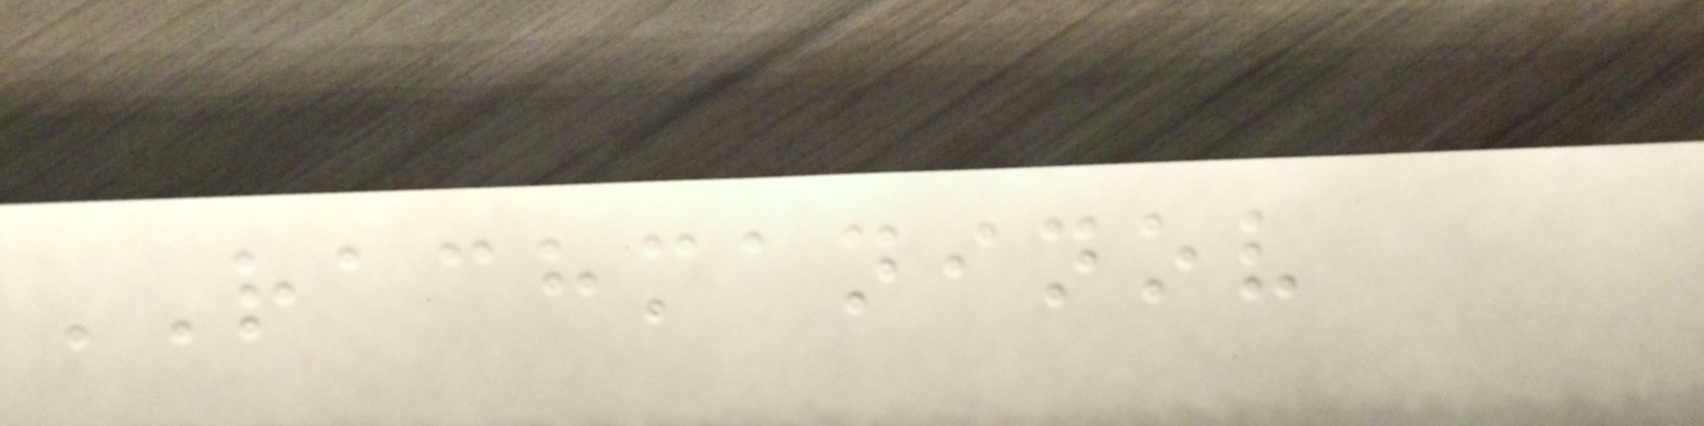RACHMANINOV
